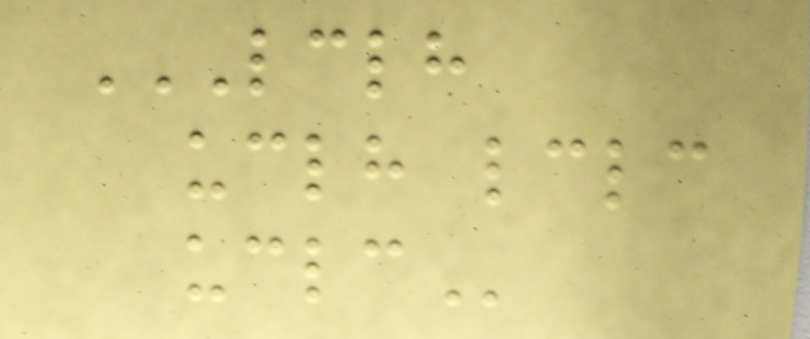LCLH
UCLH LCLC
UCLC
